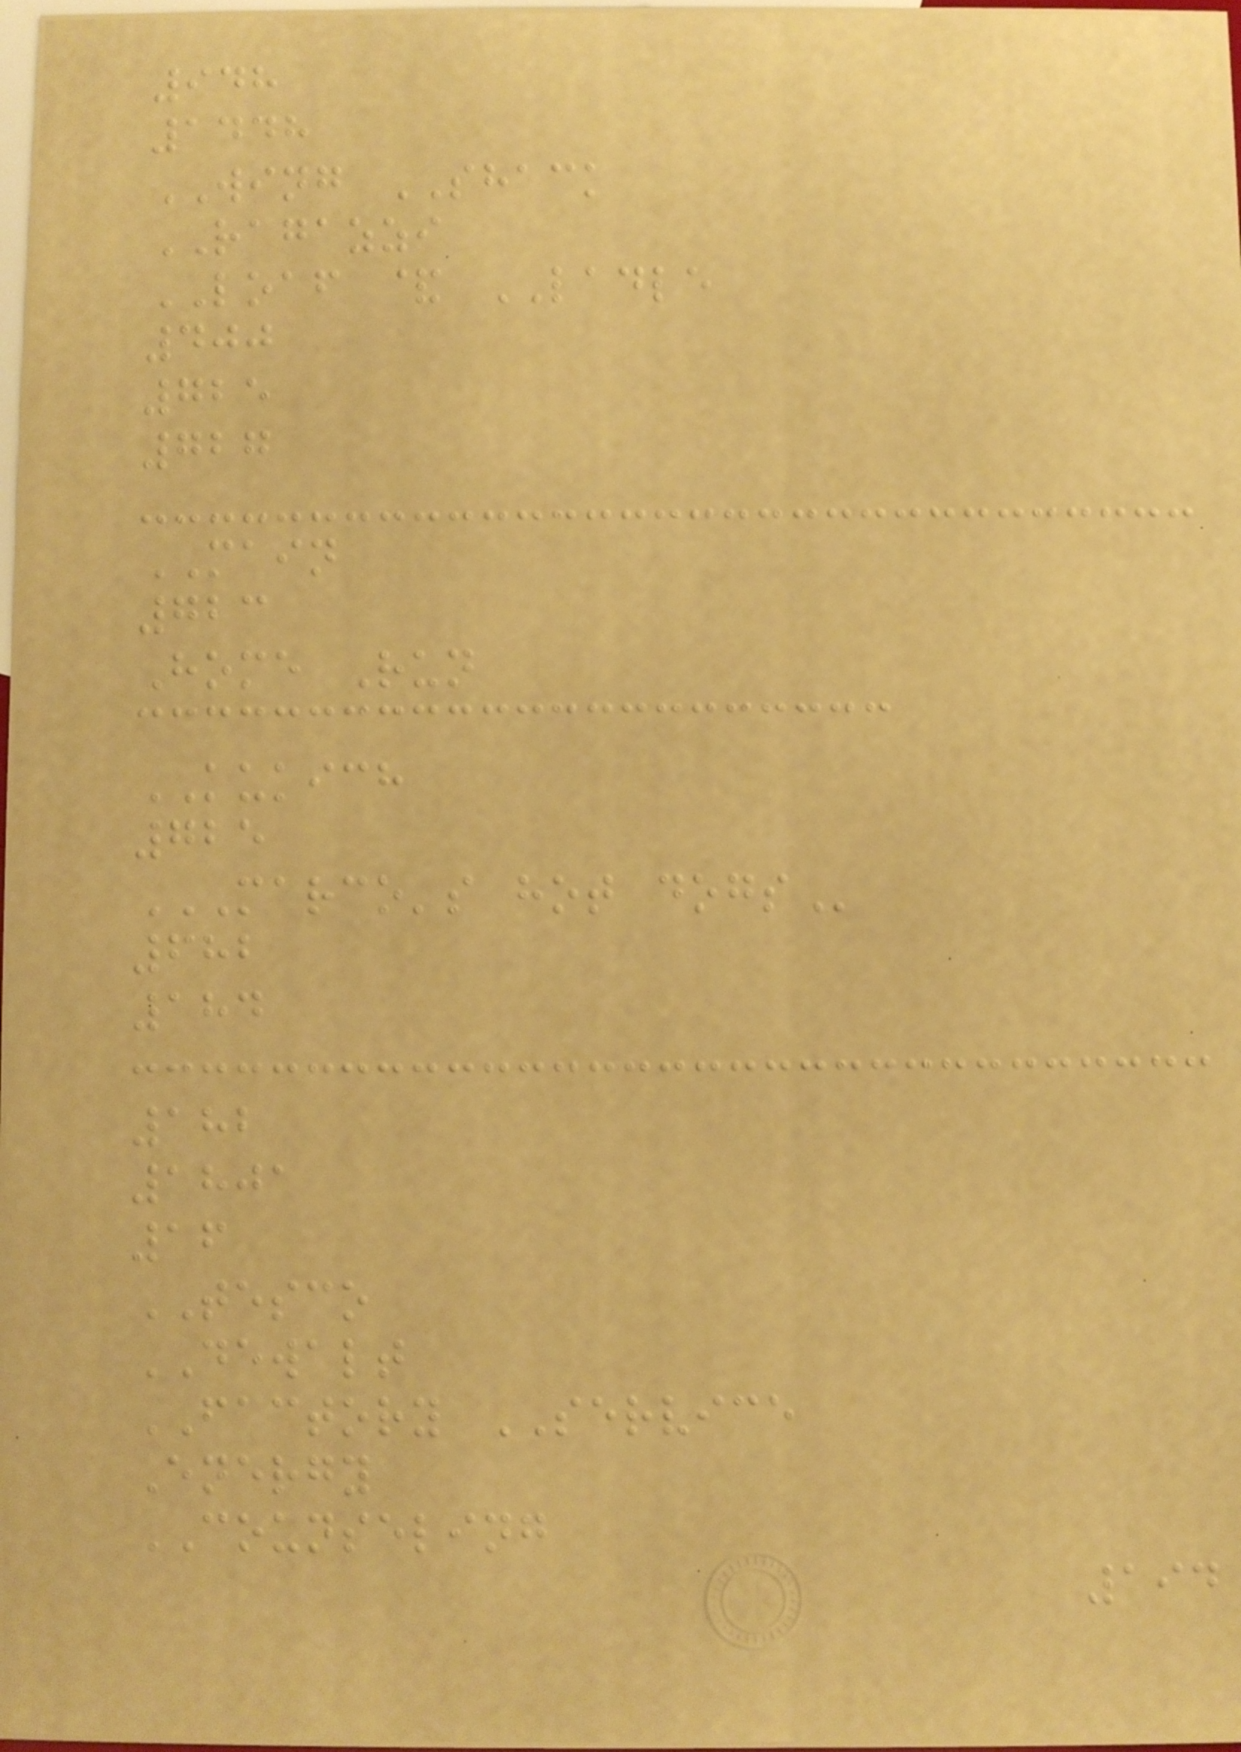948
1448
WING SHACK
RAGAZZI
LOAF & LADLE
400
725
727
MAIN
723
Home Run
KUKICH
725
MARCO'S HOT DOGS
682
184
182
1801
16
TESCO
DEWALT
FACTORY SERVICE
Energy
COUNSELING
194
